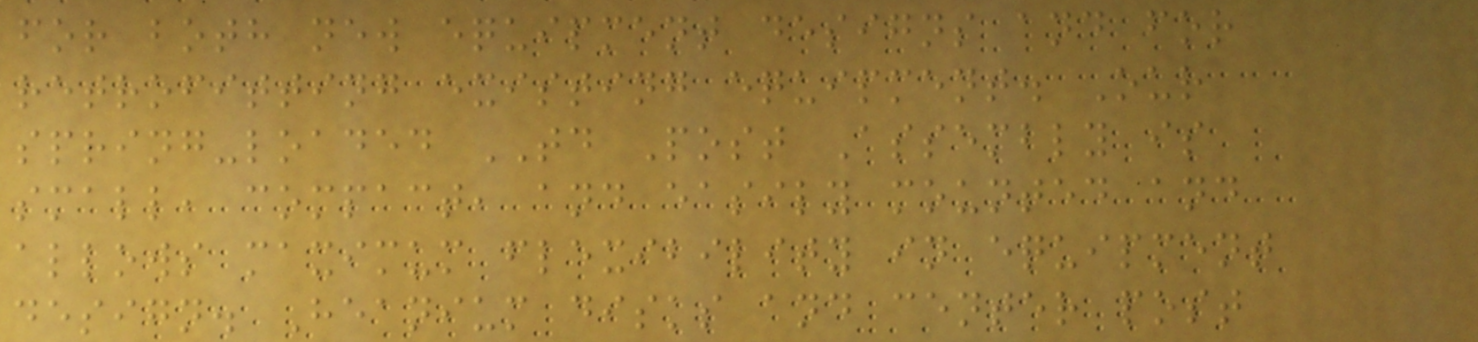for both new equipment designs and for
retrofitting existing equipment. Our
spring-loaded TD Post Assembly is
small, compact, and easily mounted and
allows maximum flexibility in equipment
design. Heanium disks and center post
